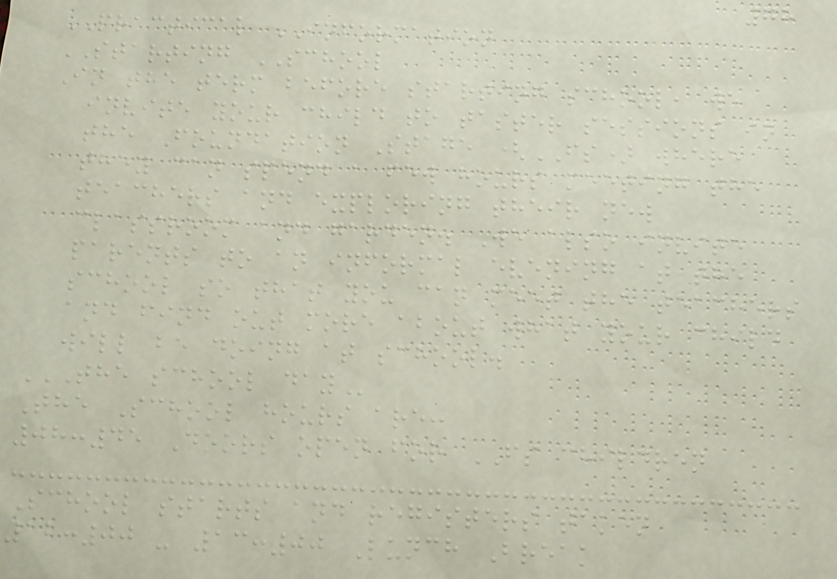78
PRACTICAL INFORMATION
STARTING SCHOOL
In the term before starting school, we
invite your child to taster sessions in
the Foundation Stage (FS) where
they can spend a few hours meeting the
teachers and exploring their new
classroom and garden. We also invite
parents to an informal evening at the
school so that you can meet the teachers
and find out more about what your child
will be doing at school.
THE SCHOOL DAY
The School hours are:
08:45 Doors open for FS children
School starts and registers taken
12:00 - 13:00 Lunch Break
